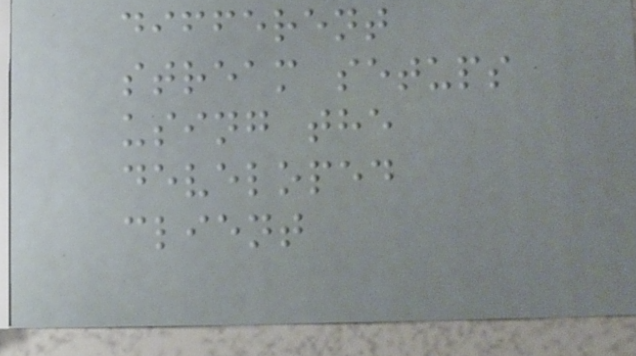different
stream setups
using the
developed
client
